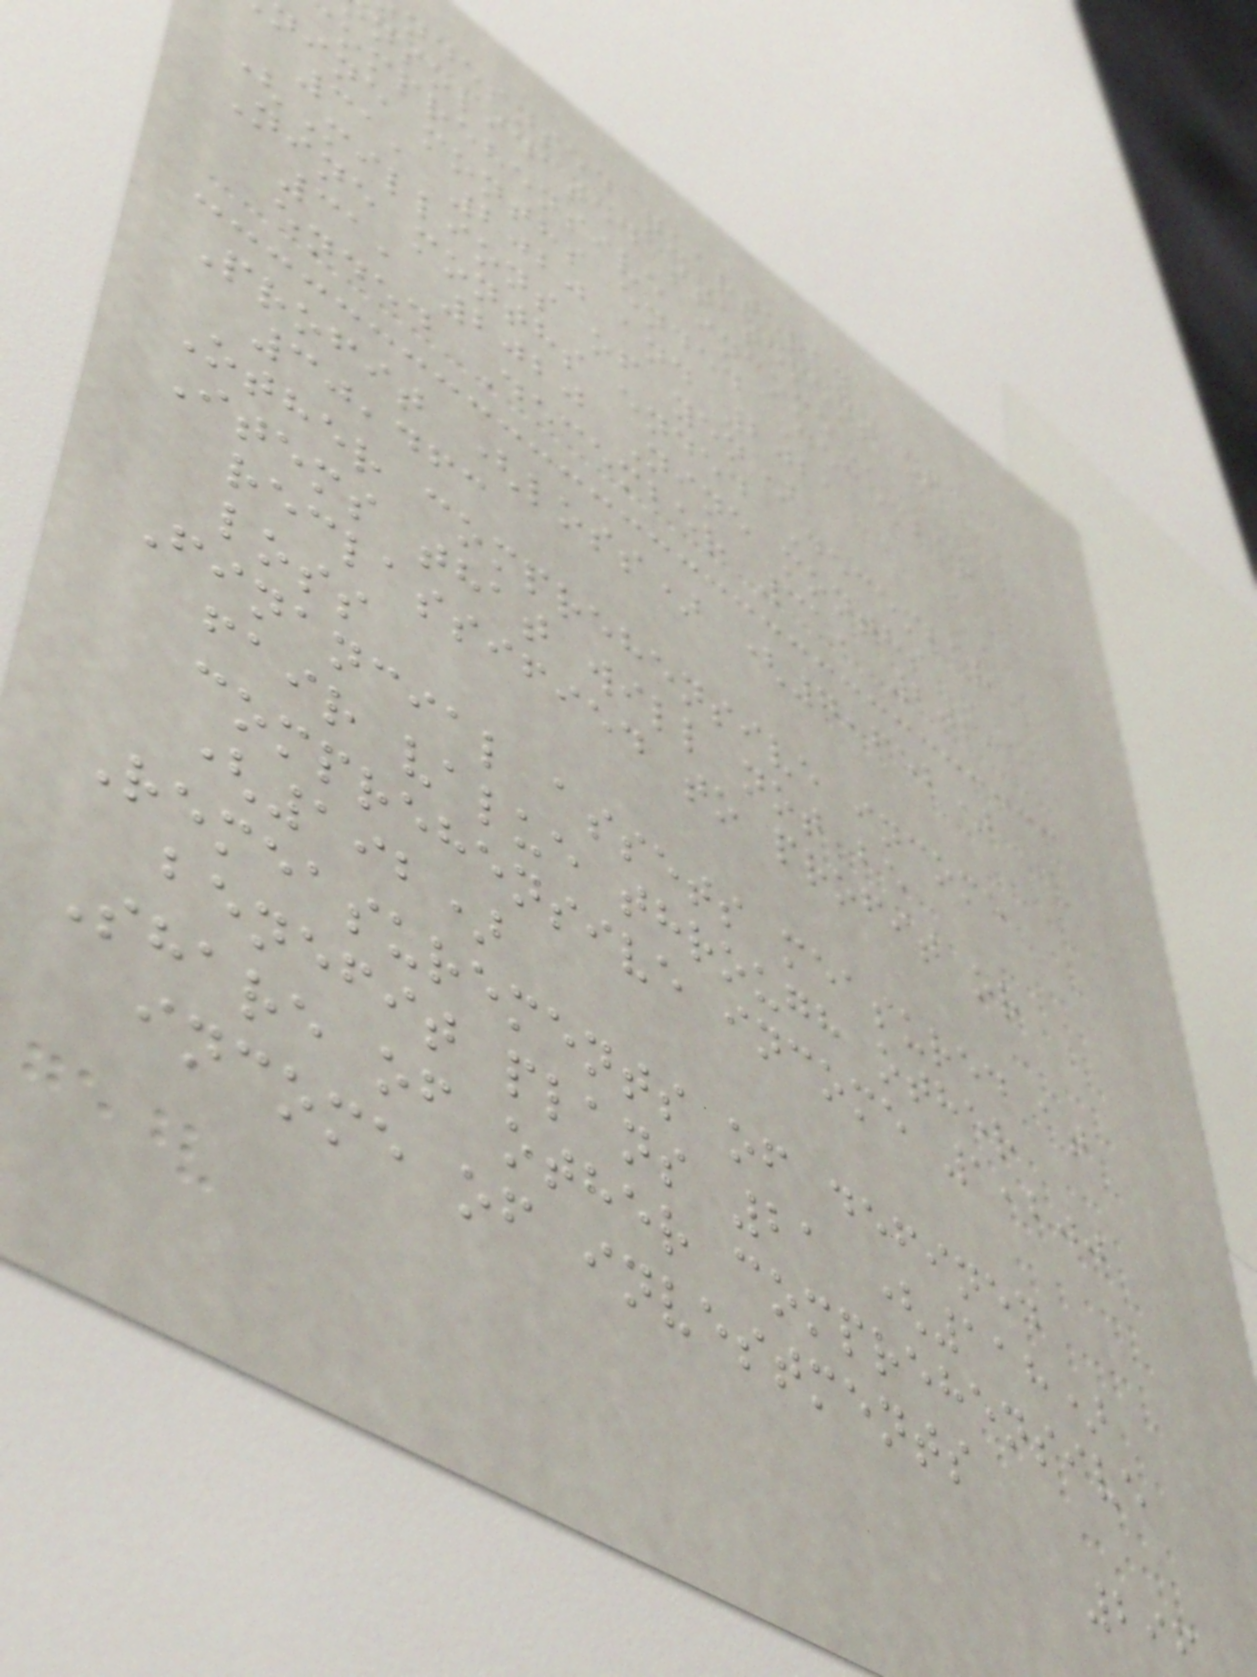ndesnsed quarterly
nsolidated statement of
omprehensive
nine months ended December
31, 2020 and 2021
(Millions of yen)
Nine months ended December
31, 2020 Nine months
ended December 31, 2021
Profit (loss) (7,652)
30,463
Other comprehensive income
Items that will not be
reclassified to profit or
loss
Financial assets measured at
fair value through other
comprehensive income 1,200
(192)
Remeasurements of defined
benefit plans 21 (118)
Share of other comprehensive
income of investments
